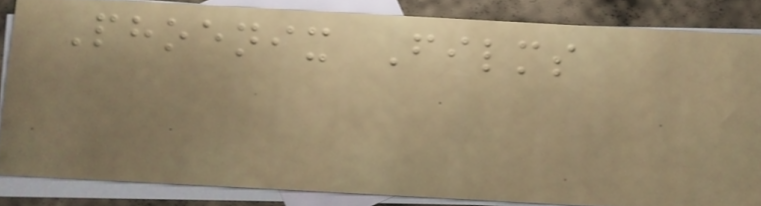Phoenix Films
